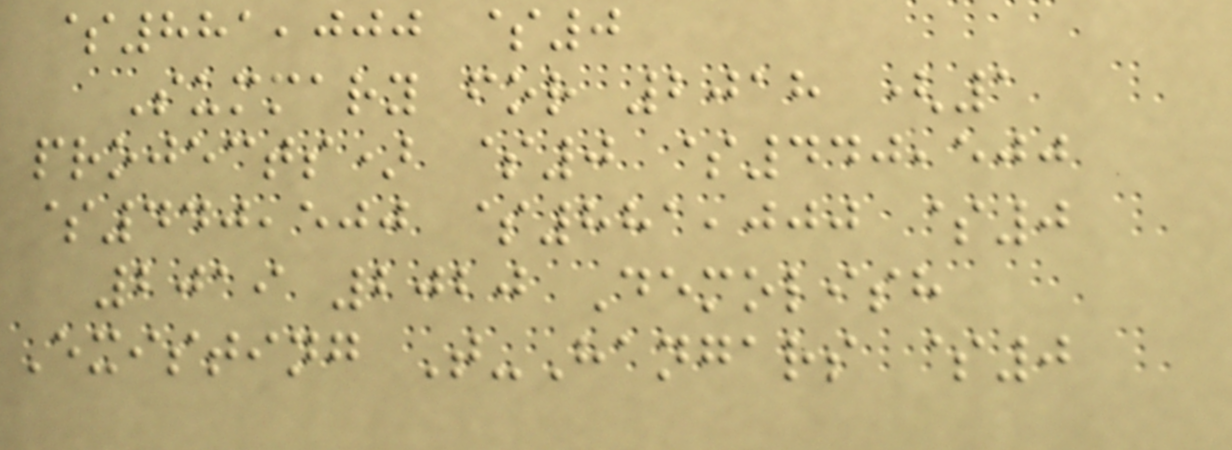$881,000 $0
Summary for 2018 (1
projects) $0 $440,500
$440,500 $881,000 $0
2019 2020 Demolish
Existing T-Hangars $0
